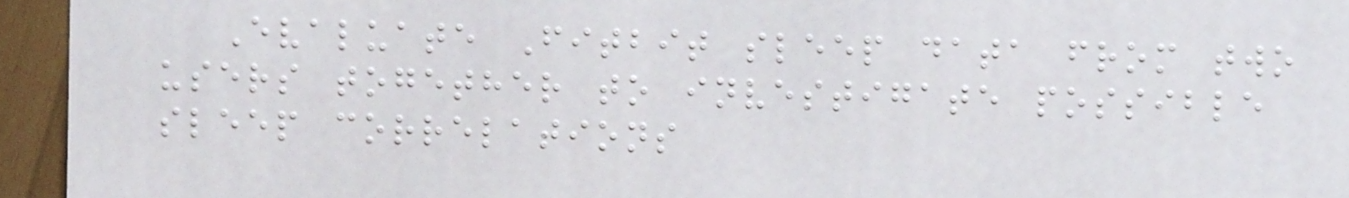Evaluate Fitbit sleep data from two
users together to investigate possible
sleep correlations
